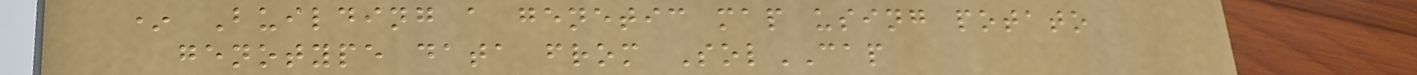* Building a genetic map using potato
genotype data from SolCAP
